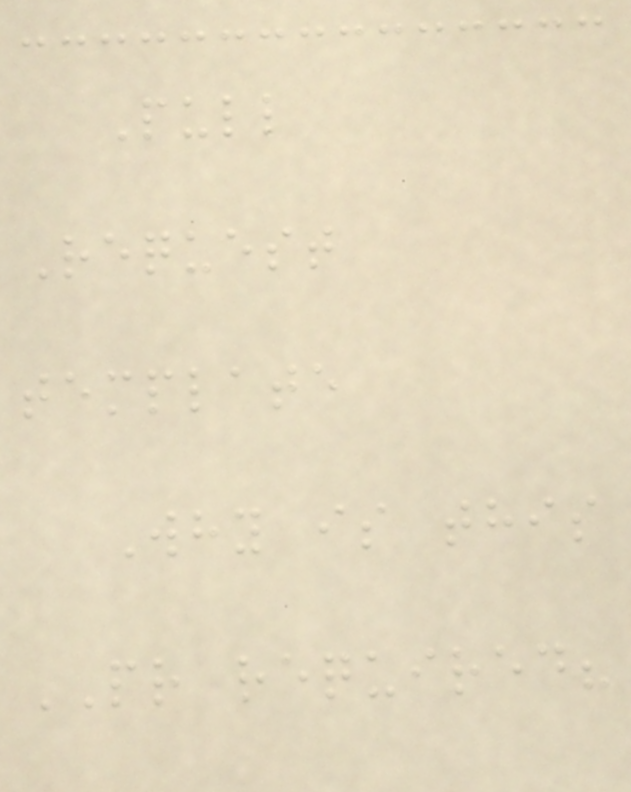Pull
Request
template
Why is this
PR required?
